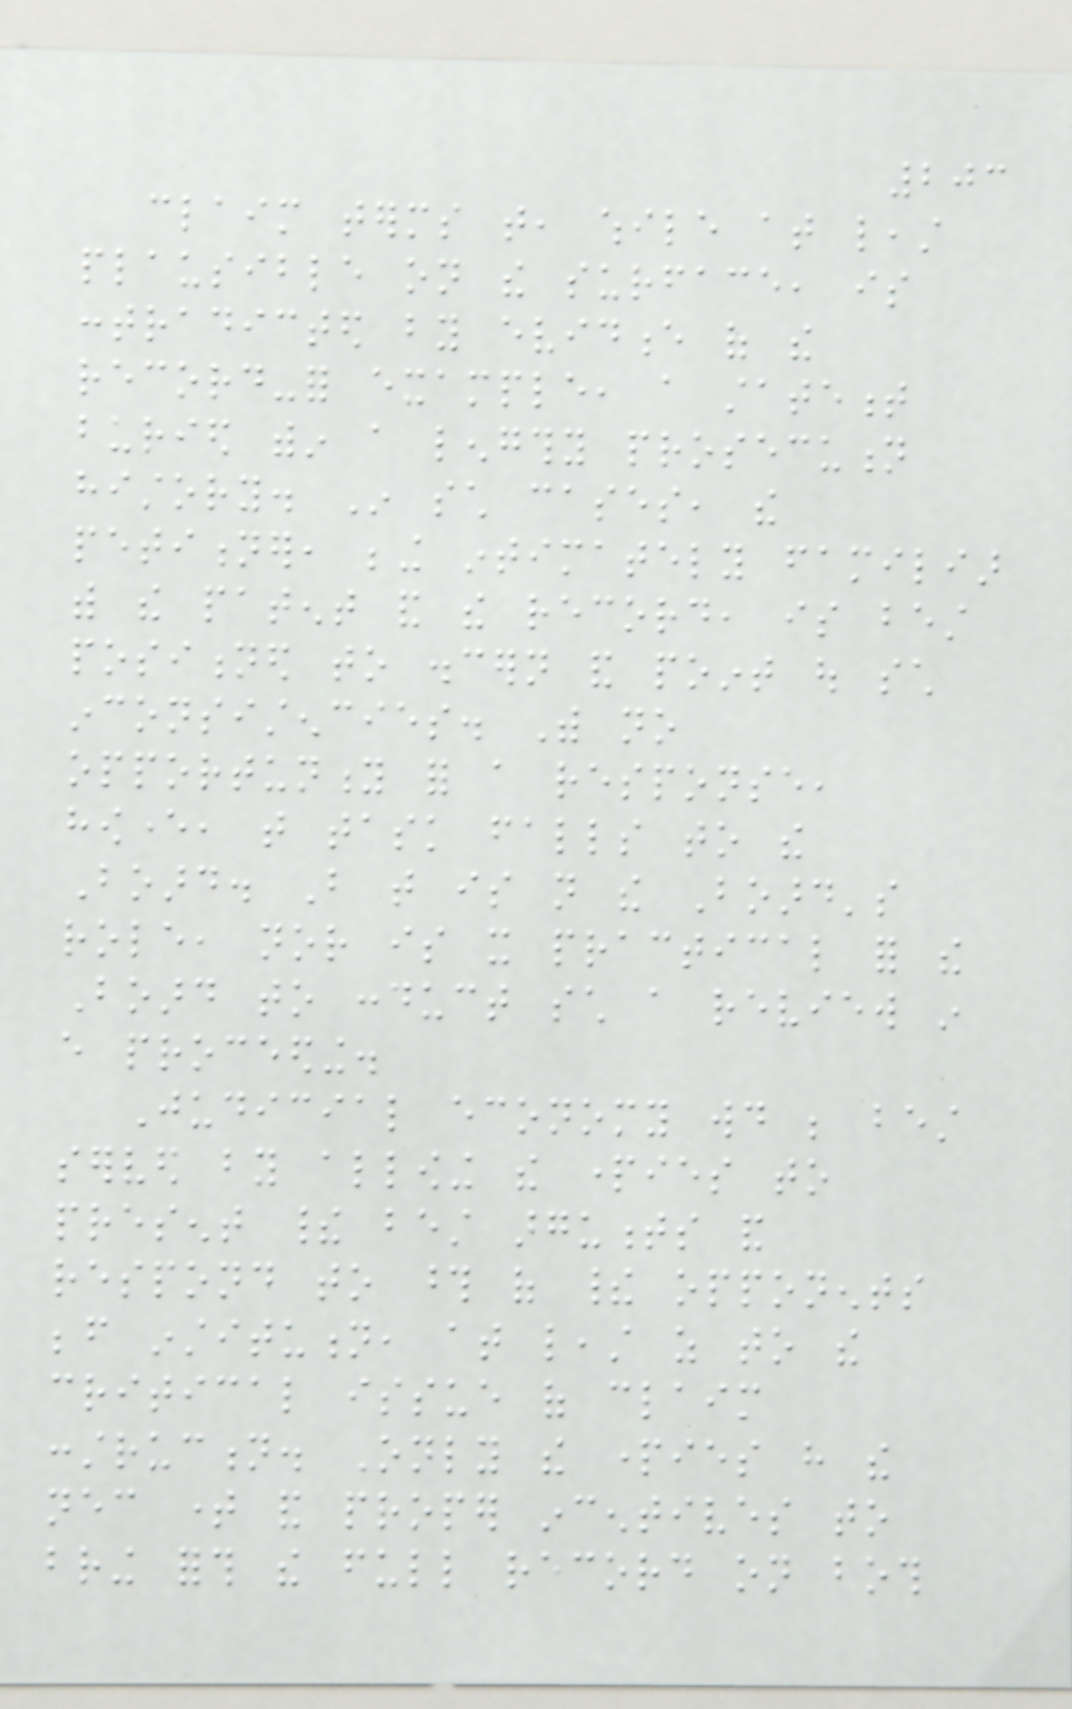203
claim terms that, while at least
plausible on the surface, is
contradicted by evidence of the
record-for example, a statement
buried within a lengthy prosecution
history. In such cases, the
petitioner, being intimately familiar
with the patent and the record, is best
positioned to discern and point out such
inconsistencies. With no
opportunity for a response,
however, that task falls to the
Board. But that is not the Board's
role, nor is it practical for the
Board to conduct such a review in
every proceeding.
Judicial economy would be best
served by allowing the parties to
present their best arguments and
respond to those of their opponents
before institution, at least as to the
critical issue of claim
construction. Only the parties have the
necessary time and proper incentives to
bring forth the full record on both
